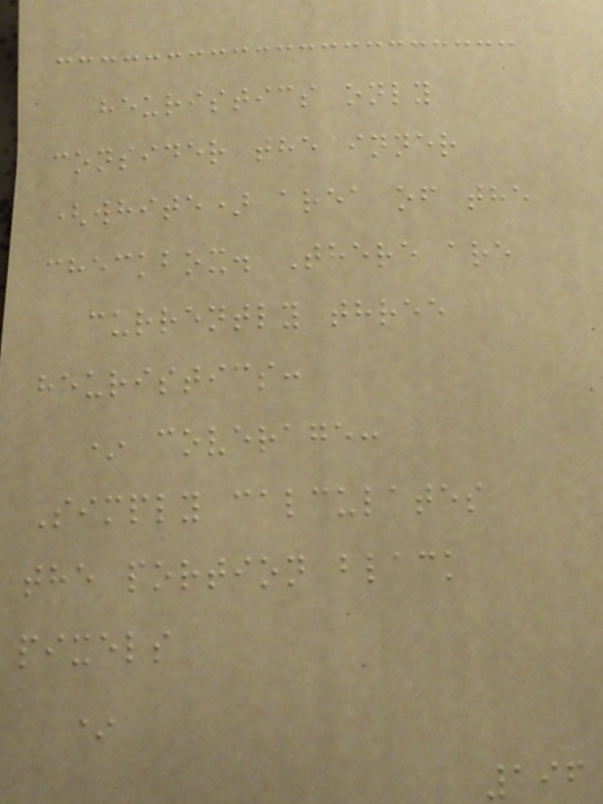heuristics only
consider the inner
(white) area of the
checkbox. There are
currently three
heuristics:
* coverage:
Simply calculates
the portion black
pixels
*
196
